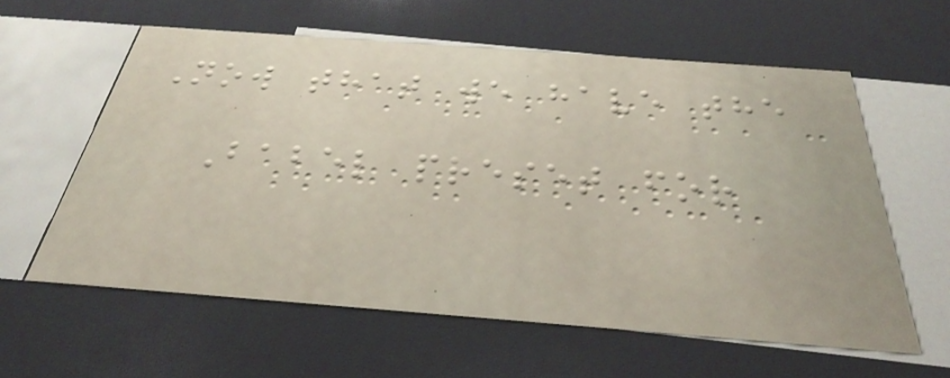Now that we have the
Babel preset for
